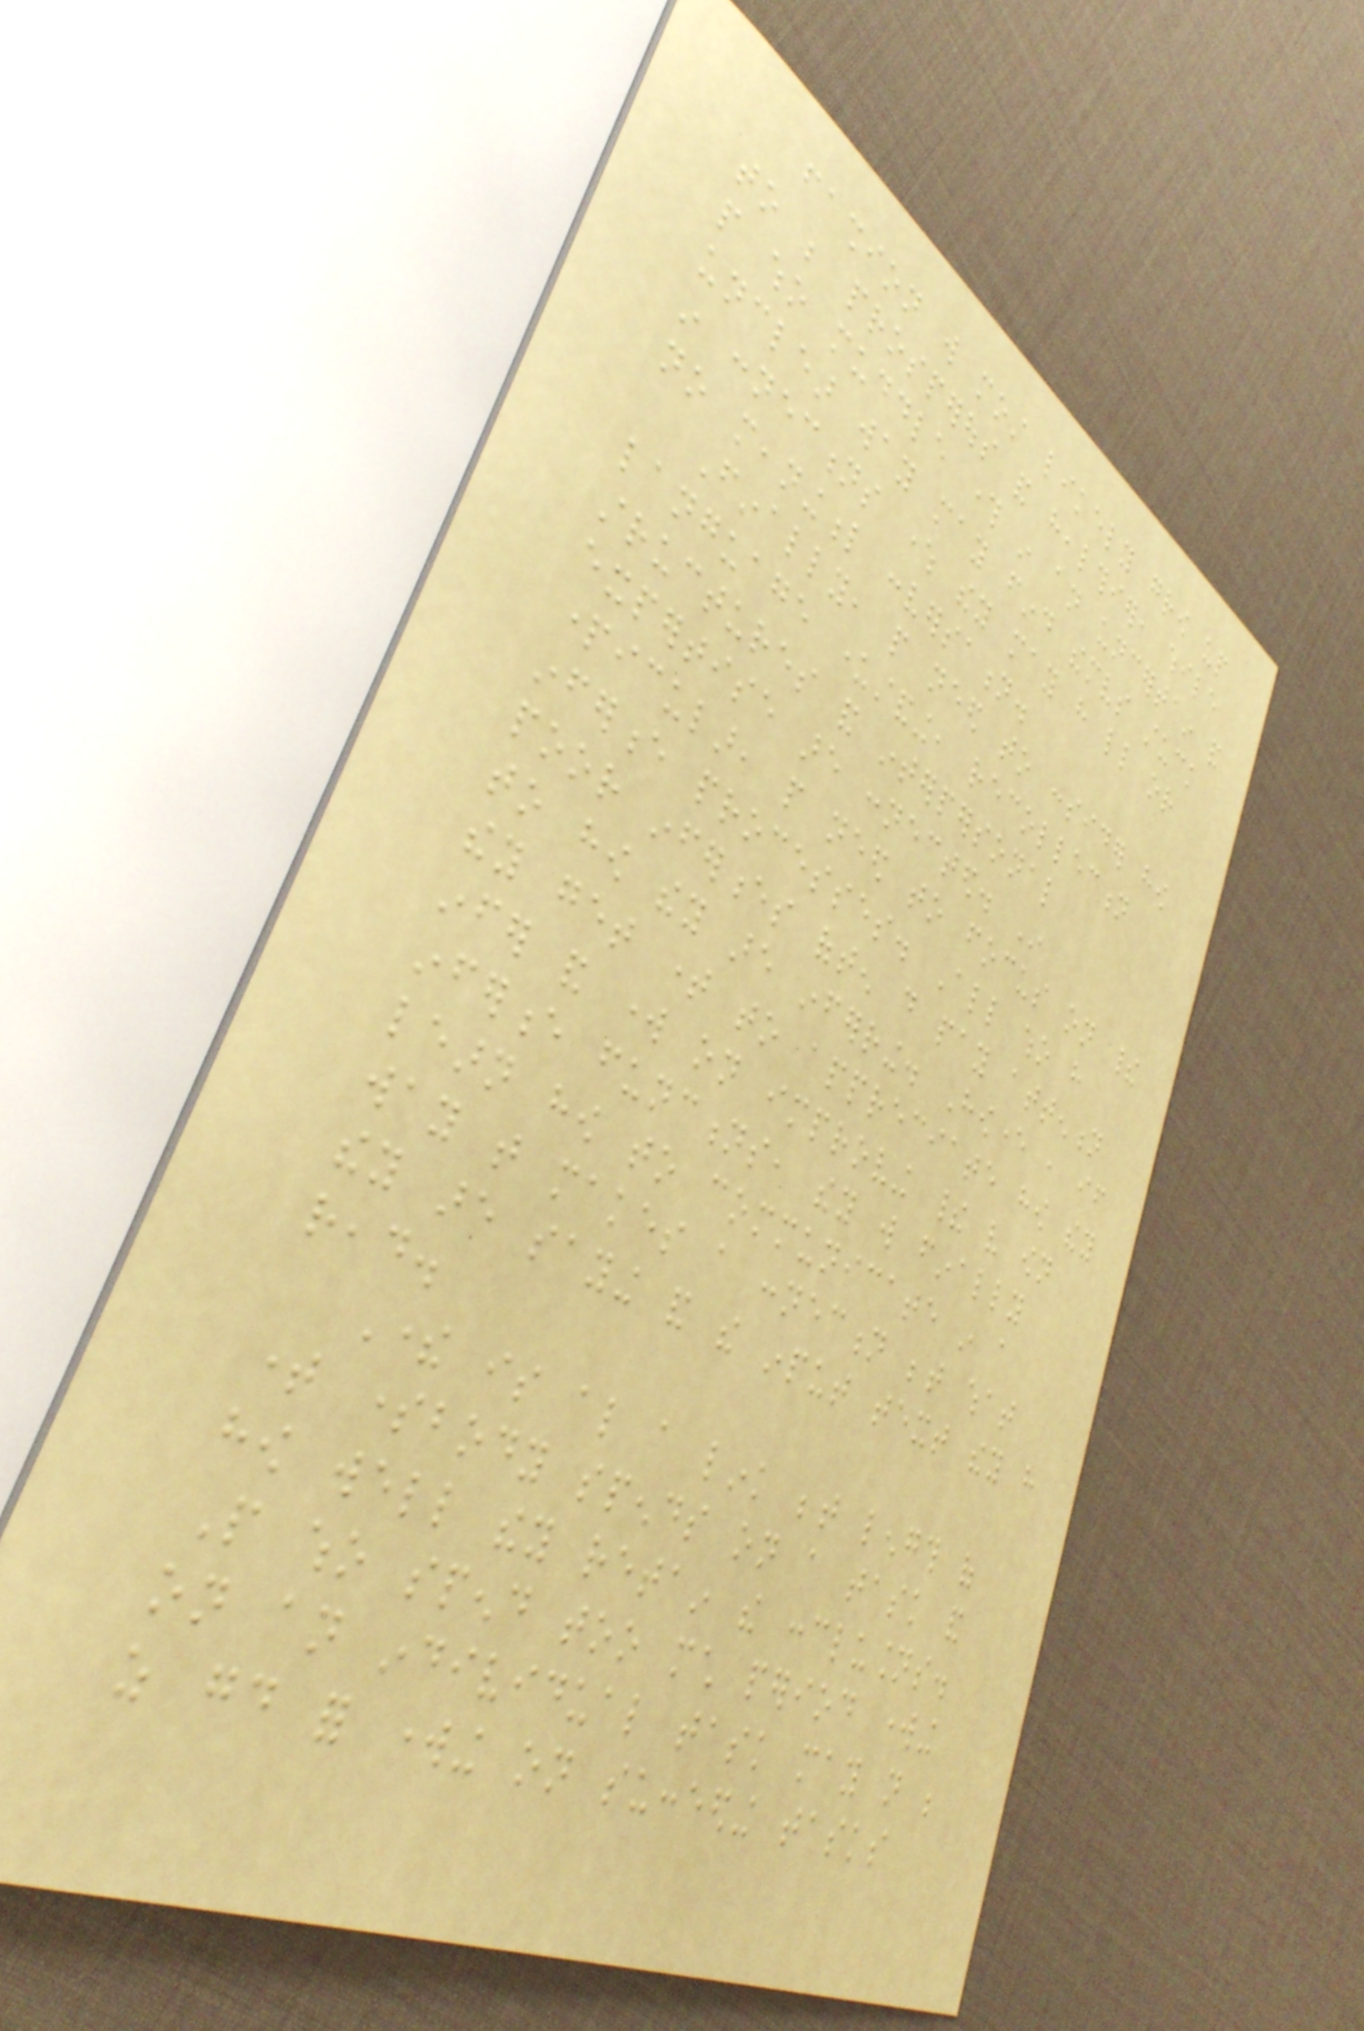fashion will most likely grow up
to be prosperous and healthier, while
people who muddle through in an uncertain and
unclear way may find themselves stuck
in connections where they may have little or
no meaningful conversation.
Finally, people need to consider how
language understanding, recollection
structures and interpersonal
expertise are connected. In
particular, people need to focus on their
inference processes. All who have
poor inferences often do pay attention
to how they are inferring. However , if
they get time to appreciate how they
infer and work on improving their very own
inference functions, they will finally
learn how to communicate in a
way that makes a connection between what
they are saying and the input text they have
read.
There is also a link between length of
time somebody spends on a task and
how well they retain the conclusions.
People who spend too much period working
on an individual task may not be
as good for working on succeeding tasks
